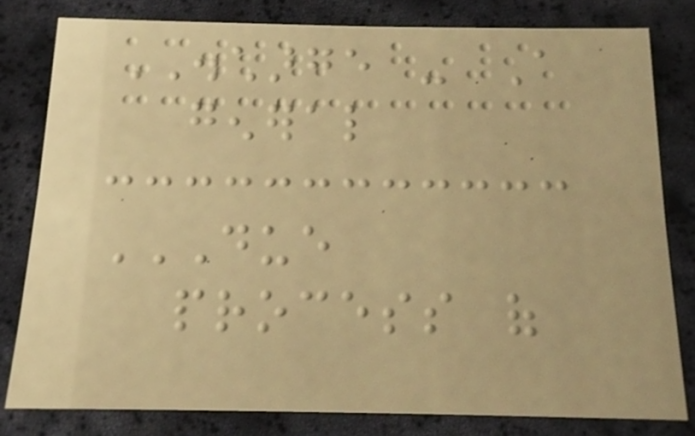DISCHARGE - A
general
DUE
PROCESS OF
